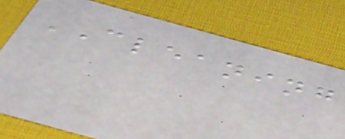CLEANING
